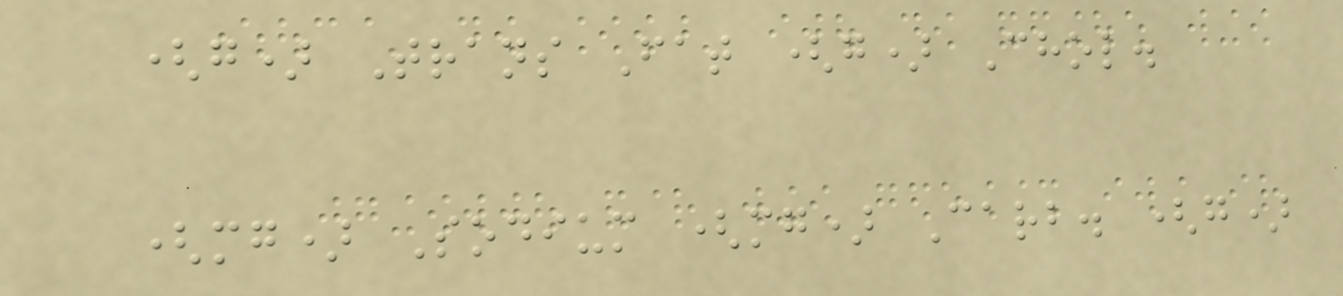(g) Trans Fat (g) Chol.
(mg) Sodium (mg) Carb. (g)
